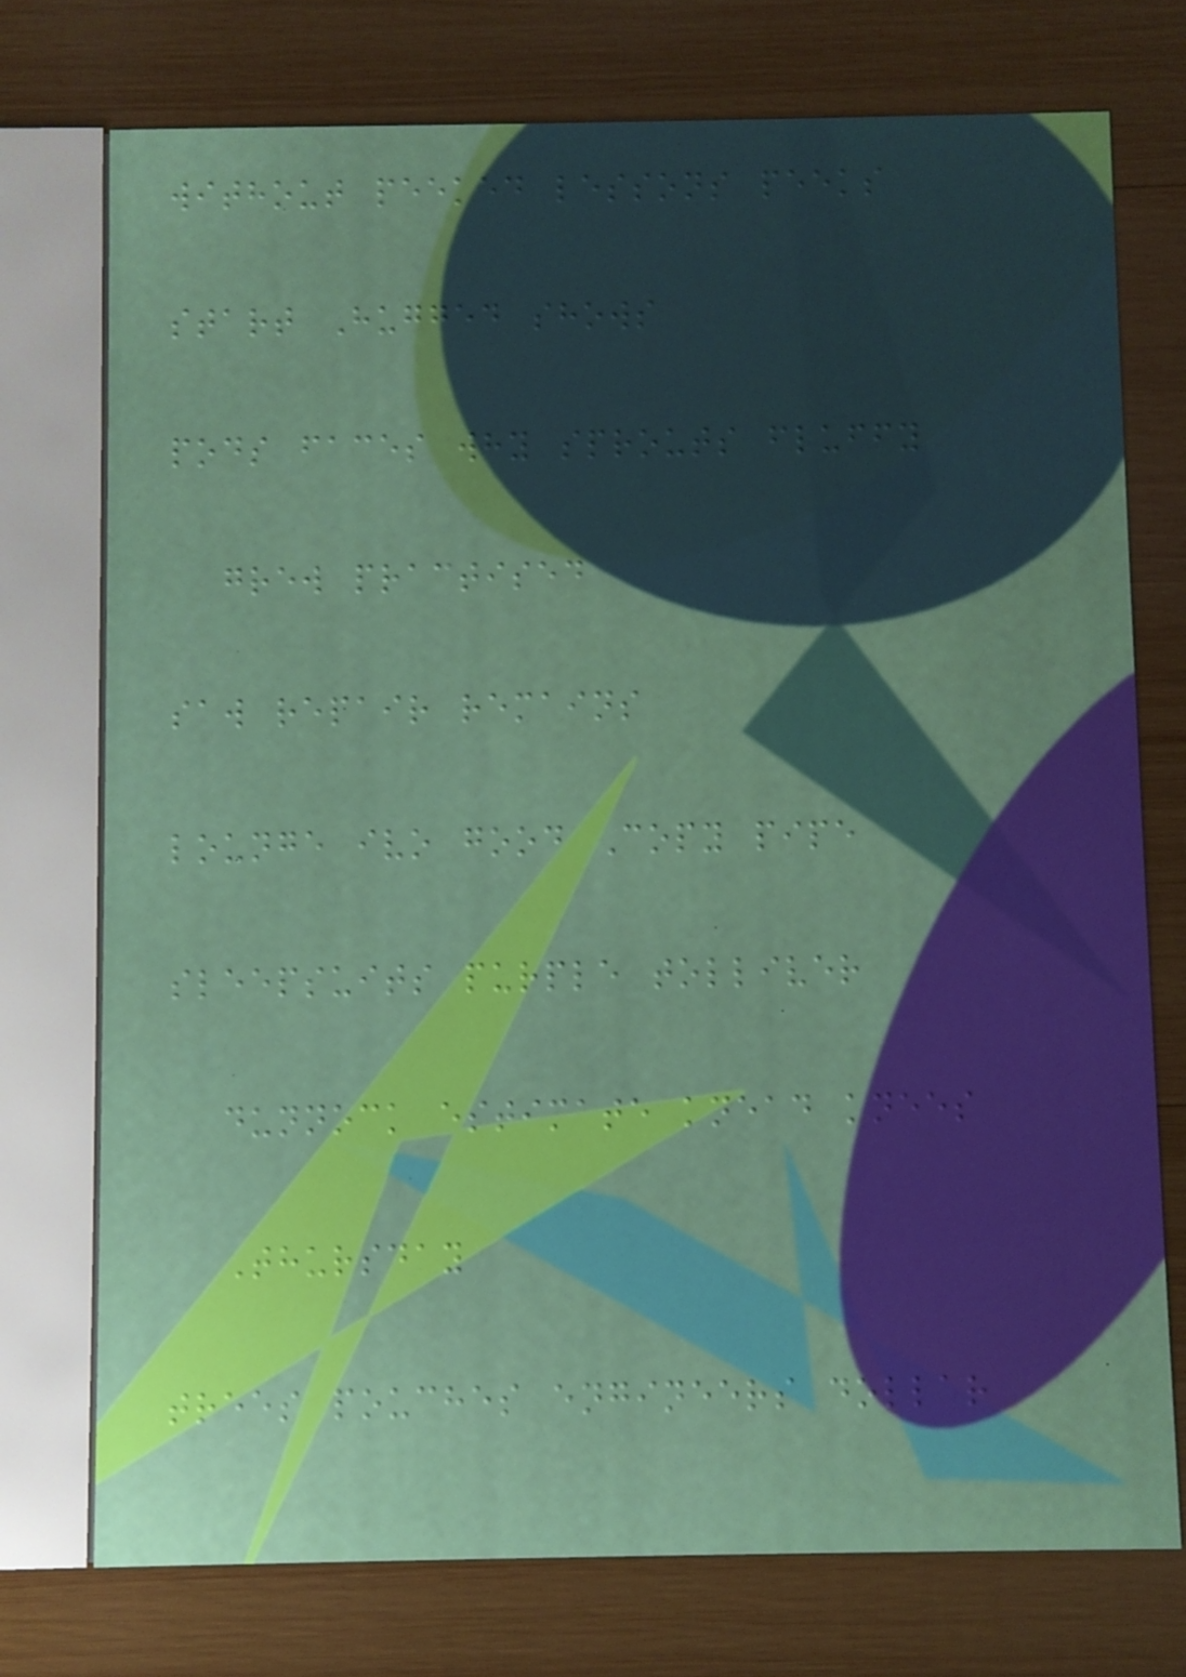without peeked lessons peeks
start Hugged shows
pods faces why sprouts fluffy
grew practised
saw repair remains
lounge ivo good Copy pipe
sleepsuits purple tolliver
dunnock estimate knead knees
Thursday
trees pouches engineers dollar
